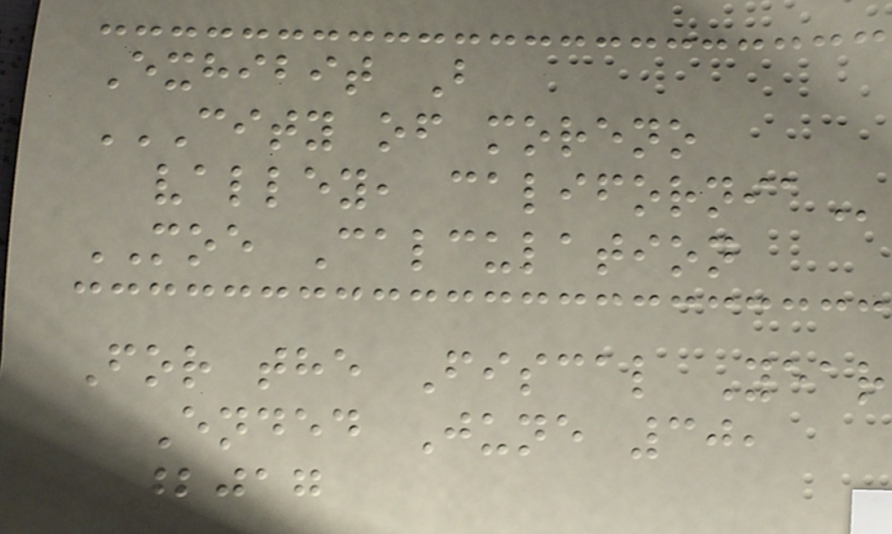Exhibit B
CITY OF MORENO
VALLEY, CALIFORNIA
MOE Calculation
For the Fiscal Year
Ended June 30,
2017
